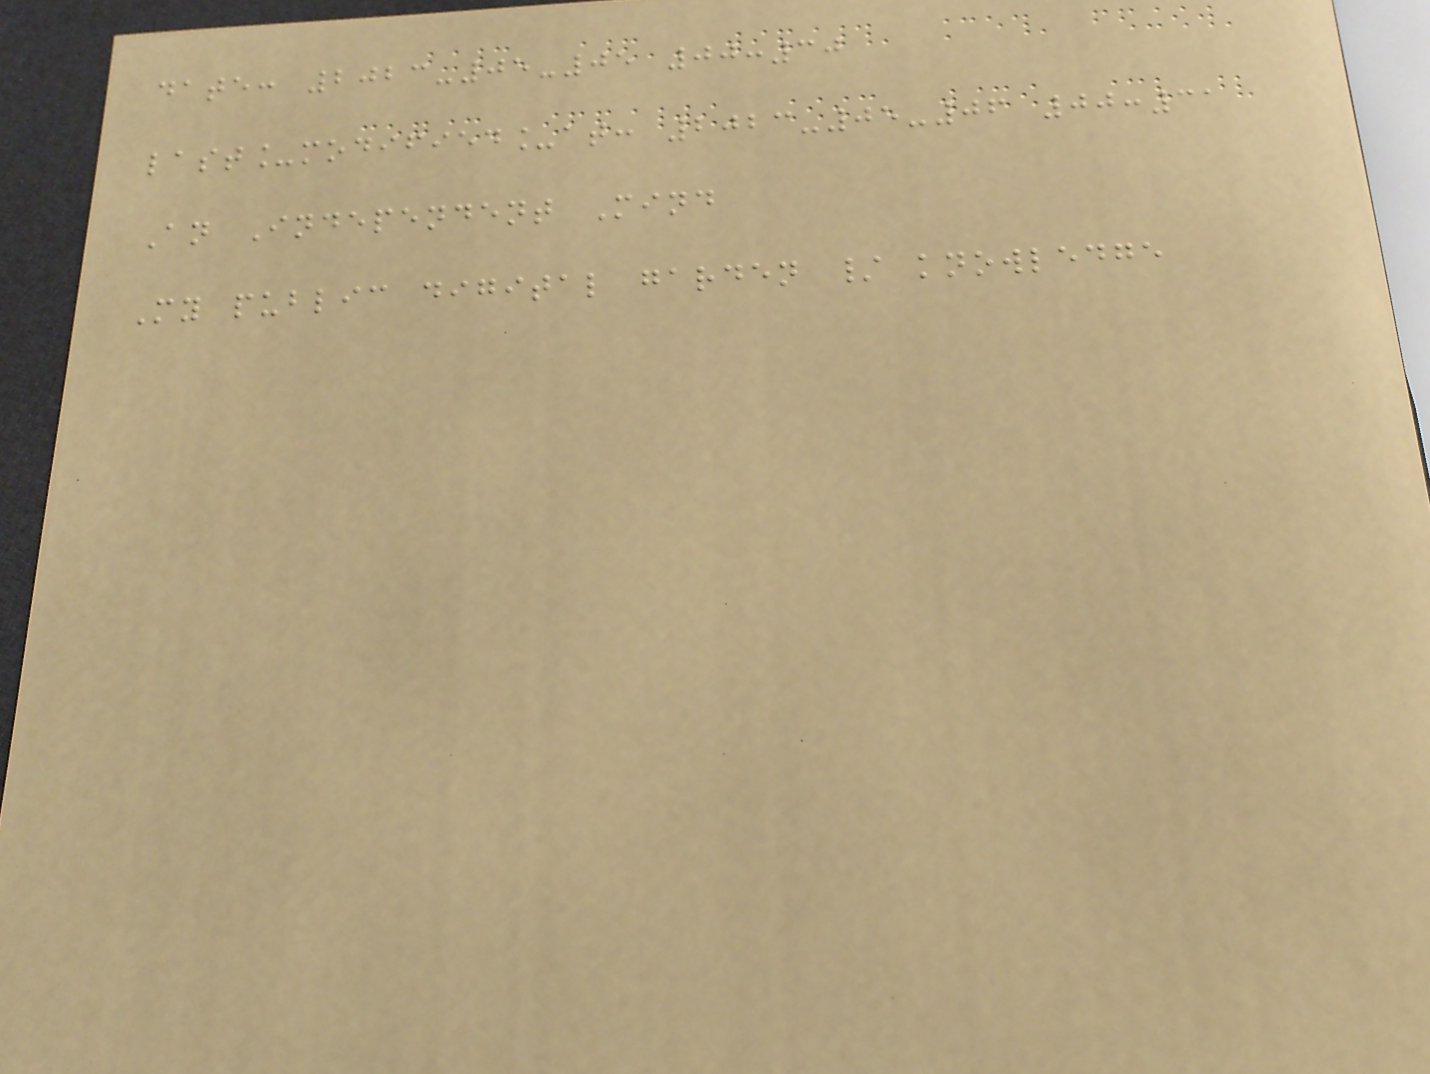date: 2023-05-05 00:30
last_modified_at: 2023-05-06 00:31
An Independent Mind
My public digital garden / knowledge
